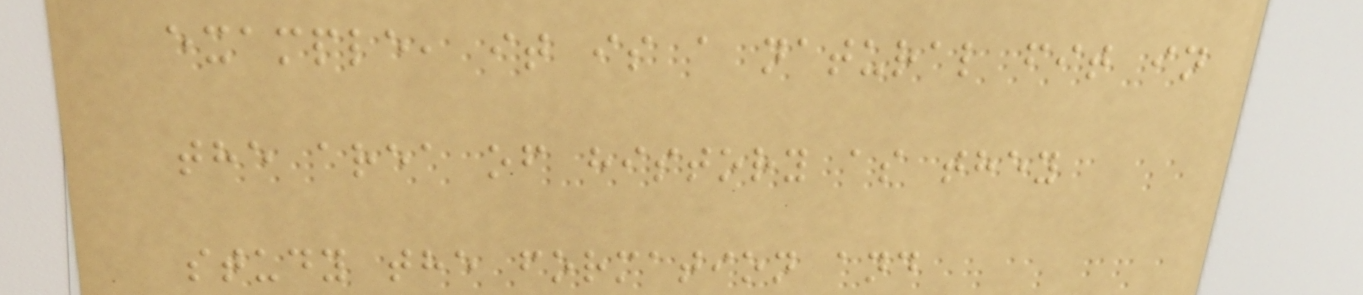example, it is a natural fit in
the area of history as they
study the formation and
